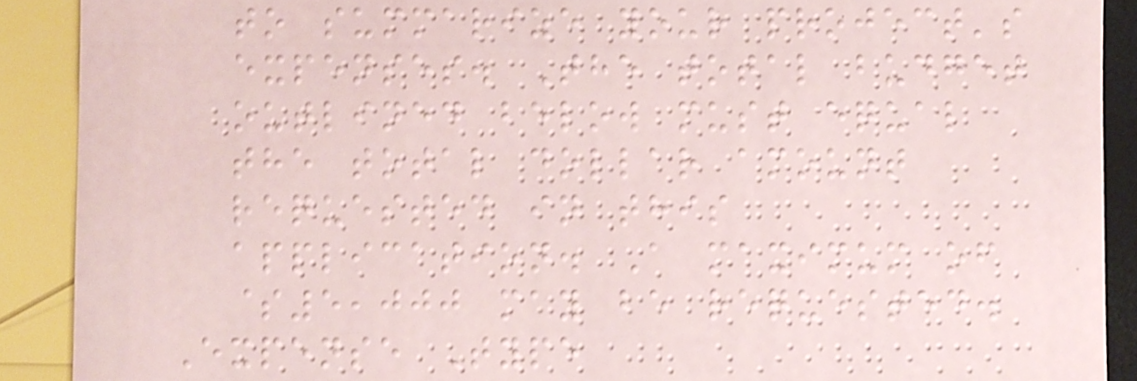to summarize your project's
expenses. The total budget
outlined below must equal
the total dollar amount
requested in this
application. A maximum of
$5,000 may be requested.
Expense Type
